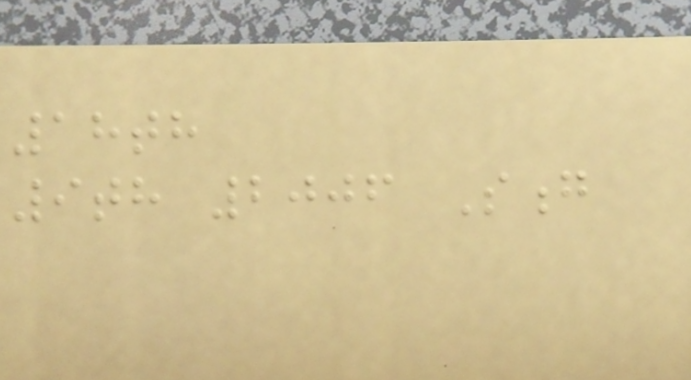18th
9th 2006 Song
